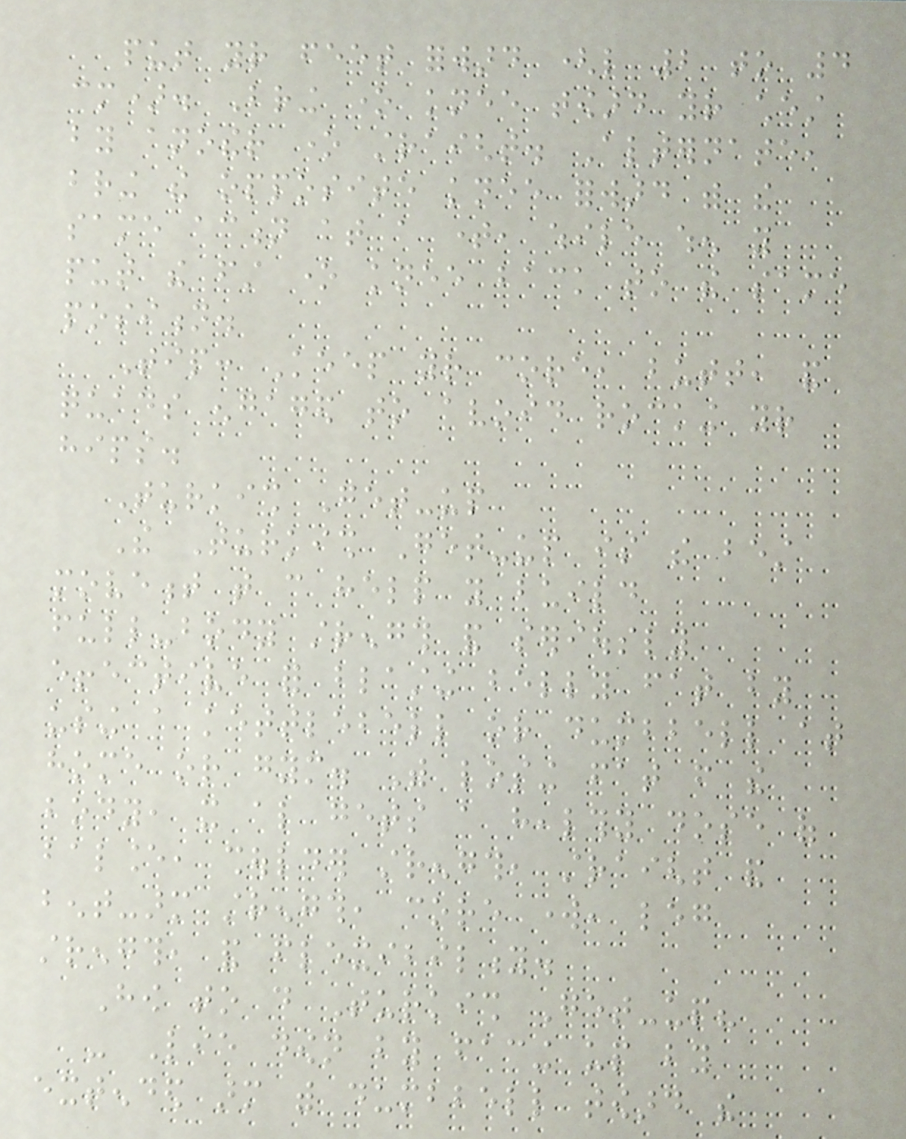put your feet forward (like 2 to 4
cm). Bring one knee toward your chest
by another one straight. Alternate,
bring the opposite knee forward with the
same action at a time, while when you
put the first one knee back to the same
position.
Tip: Keep your core, butt, and
quads engaged to avoid rocking your
hips.
Turkish Get-up
The Turkish Get-up is the best
movement that can help you build
full-body strength and seriously
effective for blasting belly fat by
using a kettlebell or dumbbell at
home or gym. With losing fat from the
body, it also gets a healthy dose of
balance, shoulder strength, straight and
bent-arm strength, core work, leg
strength, and flexibility.
How to do Turkish Get-up?
- Lie down by facing up by
extended arm with dumbbell toward the
